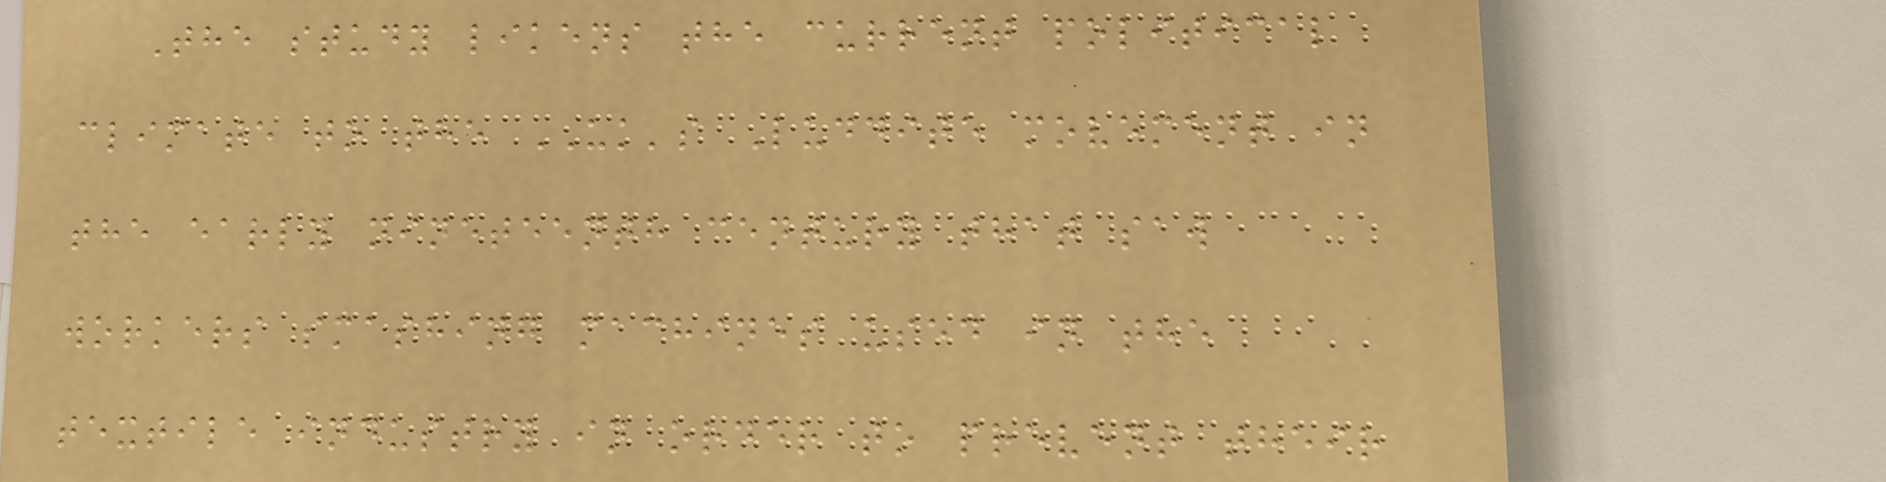The study likens the current political
climate to the UK's Luddite movement in
the early nineteenth century that saw
workers smashing machines used in the
textile industry in order to prevent their
